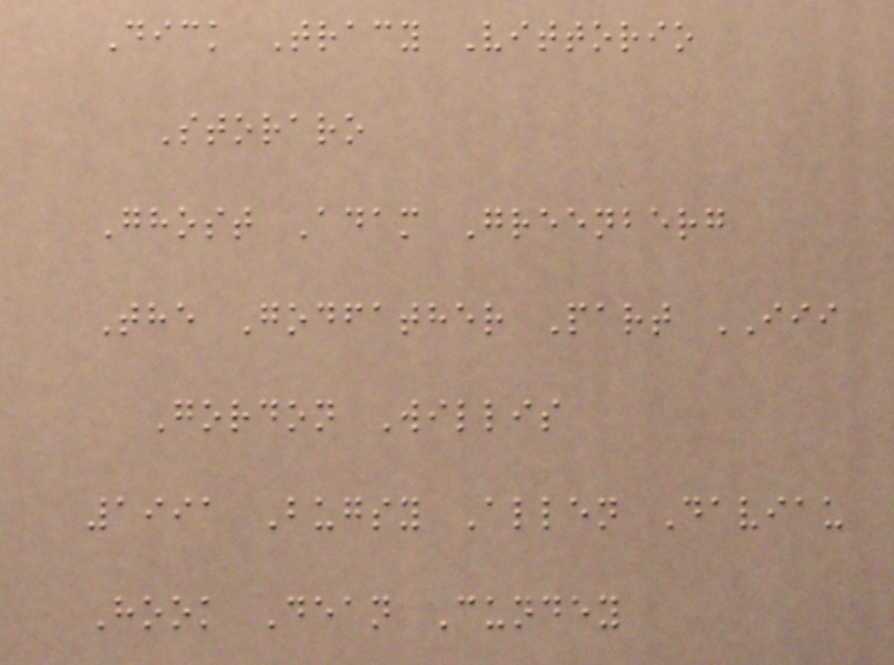Dick Tracy Vittorio
Storaro
Ghost Adam Greenberg
The Godfather Part III
Gordon Willis
1991 Bugsy Allen Daviau
Hook Dean Cundey
